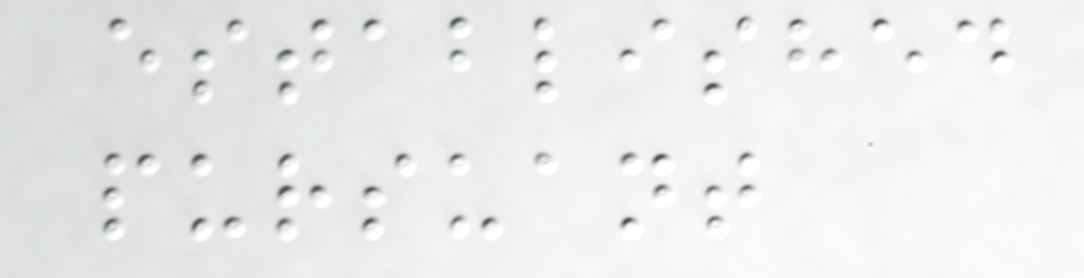established
pursuant
